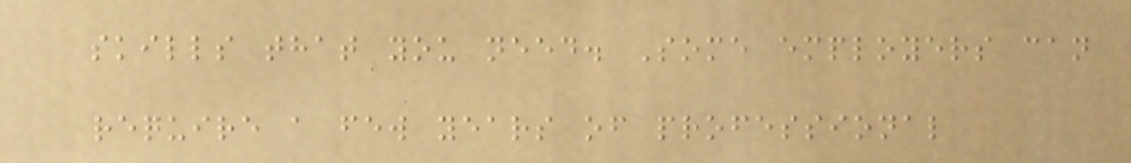skills that you need. Some employers can
require a few years of professional
